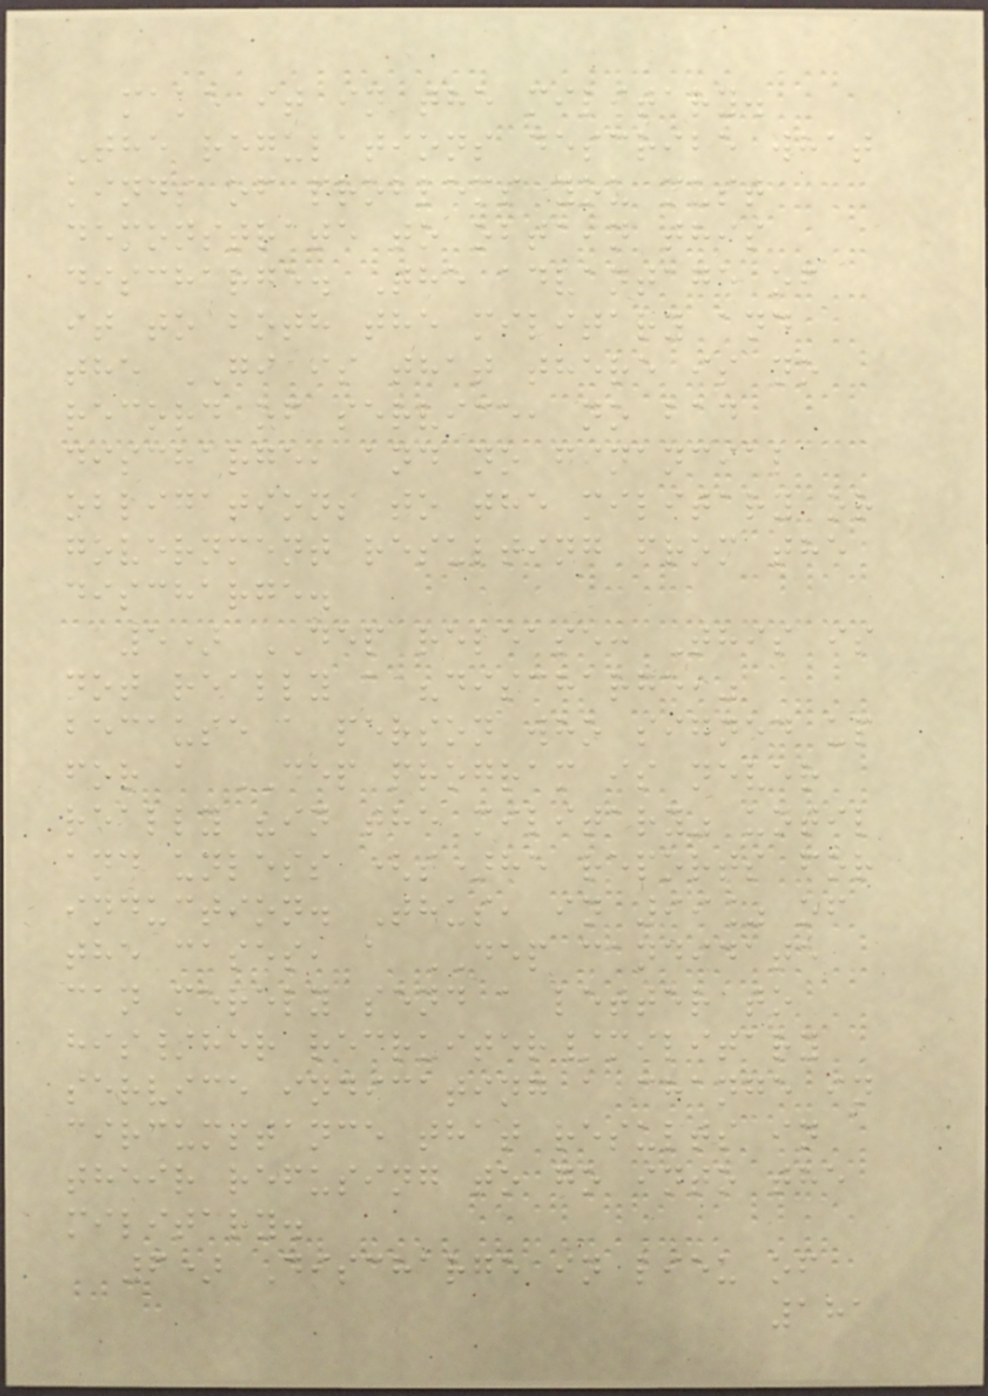make it in the military.
The regulations describe what
kinds of problems you must
demonstrate to obtain this
discharge. The advantage of
it to both the military and
the GI is that there is no
record of service, no bad
discharge, and no financial
obligations to the military or
government resulting from the
discharge.
5) DEP release: This is
not really a "discharge,"
because a person who signed up
for a DEP program is never
really "in the military" until
and unless (s)he reports for
induction. Thus, in 99% of
the cases, a DEP candidate
can merely send a letter to
his/her recruiter/military
service indicating a change in
circumstance that results in
their refusing to go into the
military.
6) Discharge in lieu of
181
